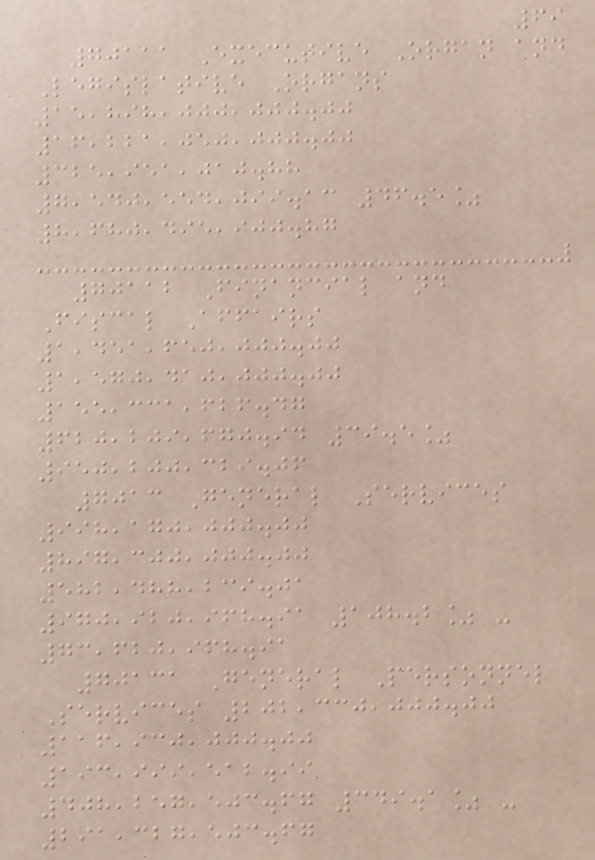69
70111 Executive Organ and
Legislative Organs
15,898,000,000.00
16,221,050,000.00
325,951,010.88
7,540,554,099.13 46.5%
8,680,495,900.87
70112 Financial and
Fiscal Affairs
1,451,650,000.00
1,570,410,000.00
155,331,626.47
620,209,670.94 39.5%
950,200,329.06
7013 General Services
998,170,000.00
897,300,000.00
582,488,239.01
970,920,968.91 108.2% -
73,620,968.91
70131 General Personnel
Services 202,330,000.00
116,930,000.00
193,999,512.99
408,257,503.67 349.1% -
291,327,503.67
